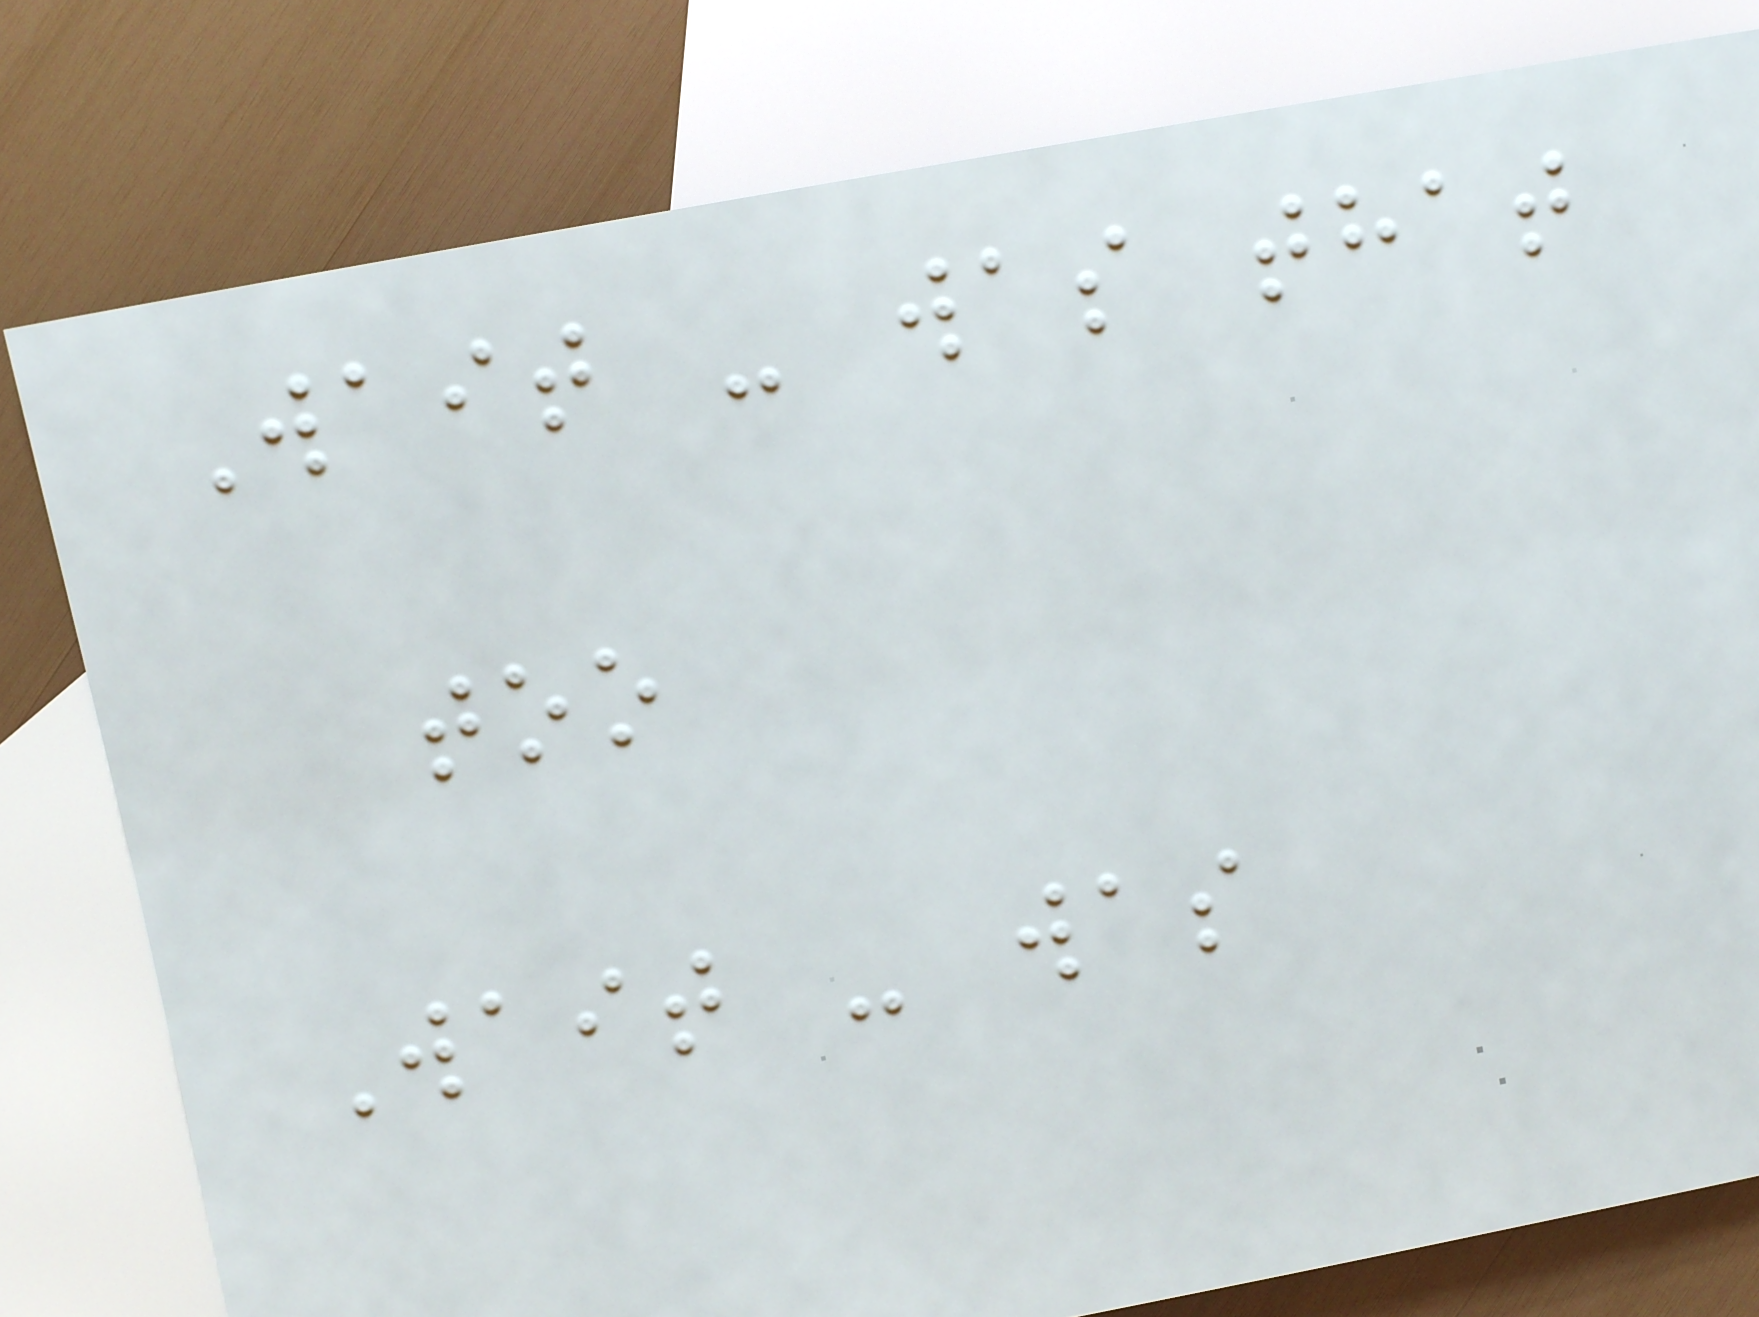Wait - was that
too
Wait - was
